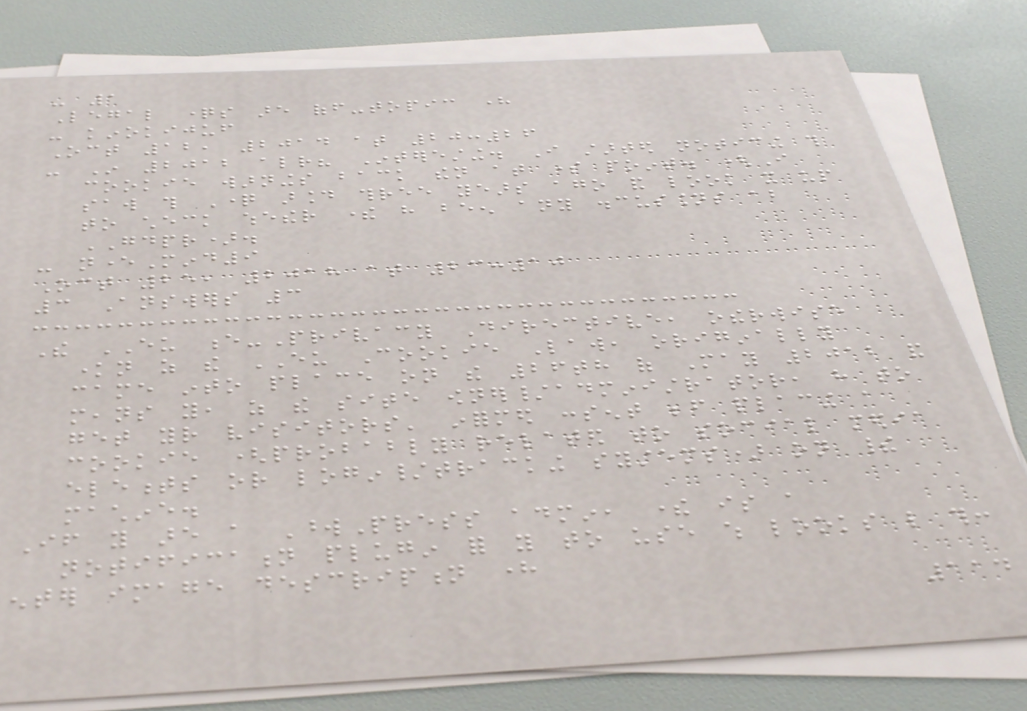- 1
Legal questions are off-topic here
- kinokijuf
Oct 12, 2014 at 20:26
- In 2012 already? Interesting. I started noticing this
cookie warnings back then at some point. (I
saw this Question around three years ago and look it up
to check whether there have been any discussions about
GDPR).
- neverMind9
Oct 25, 2018 at 23:10
3 Answers 3
The EU e-Privacy Directive, otherwise
known as the EU Cookie Law, originally
came into place on the 26th of May 2012 and
means you, as the site owner/administrator, have to
get your visitors' informed consent before placing a
cookie (probably related to social media
elements or login/tracking systems) on their
machine.
If you are a WordPress admin, there is a
notification plugin for you to use which looks like this:
enter image description here
114
